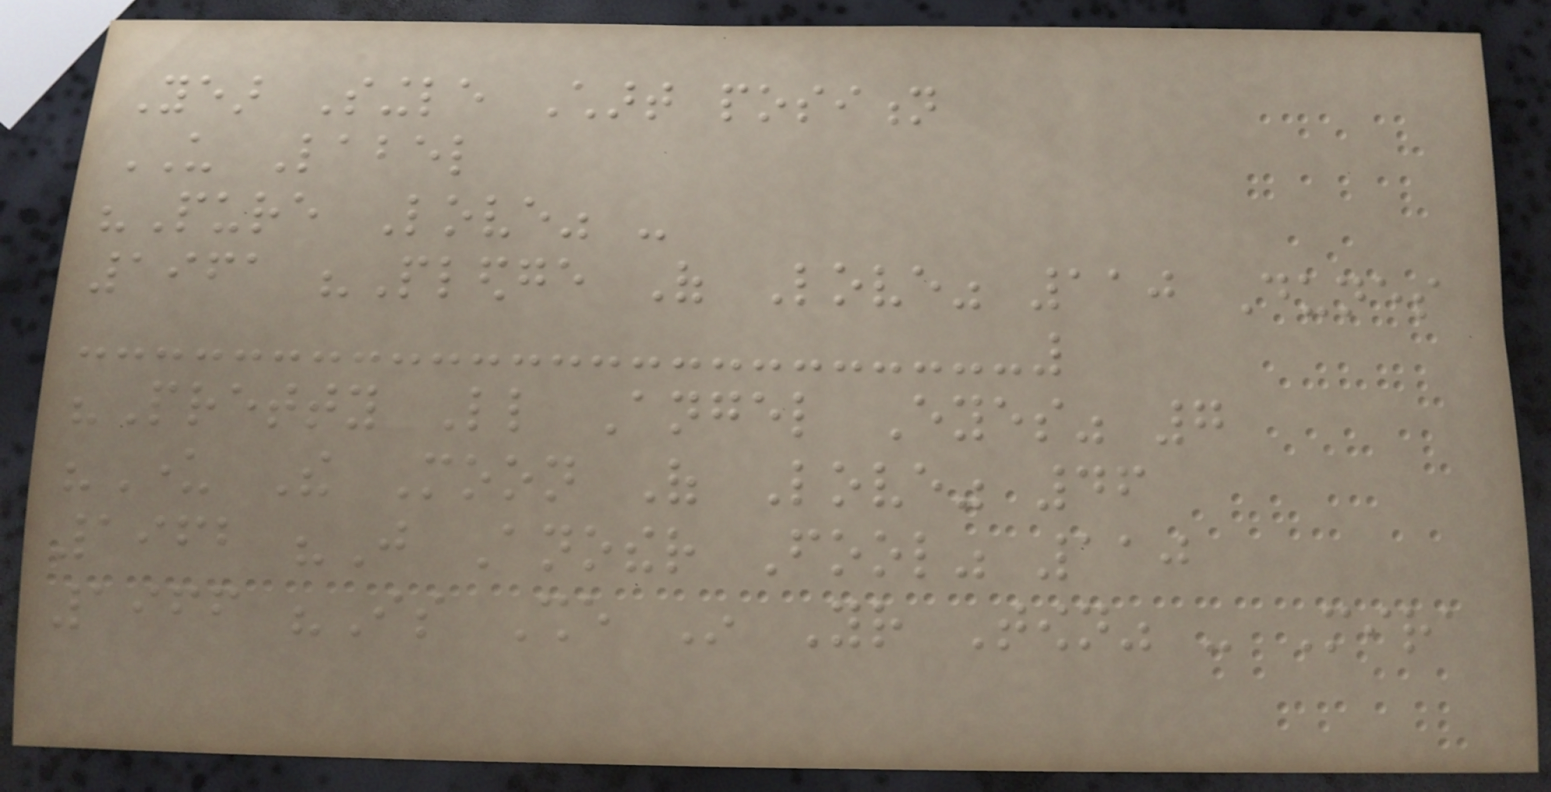Year Single Chart position
US Label
"Pure Love" -
1961 "Pledge Of Love" 110 Dunes
"Pretty Little Angel Eyes" 7
"Under The Moon Of Love" 46
1962 "Just Another Fool" 110
1966 "Is She In Your Town" - Mira
